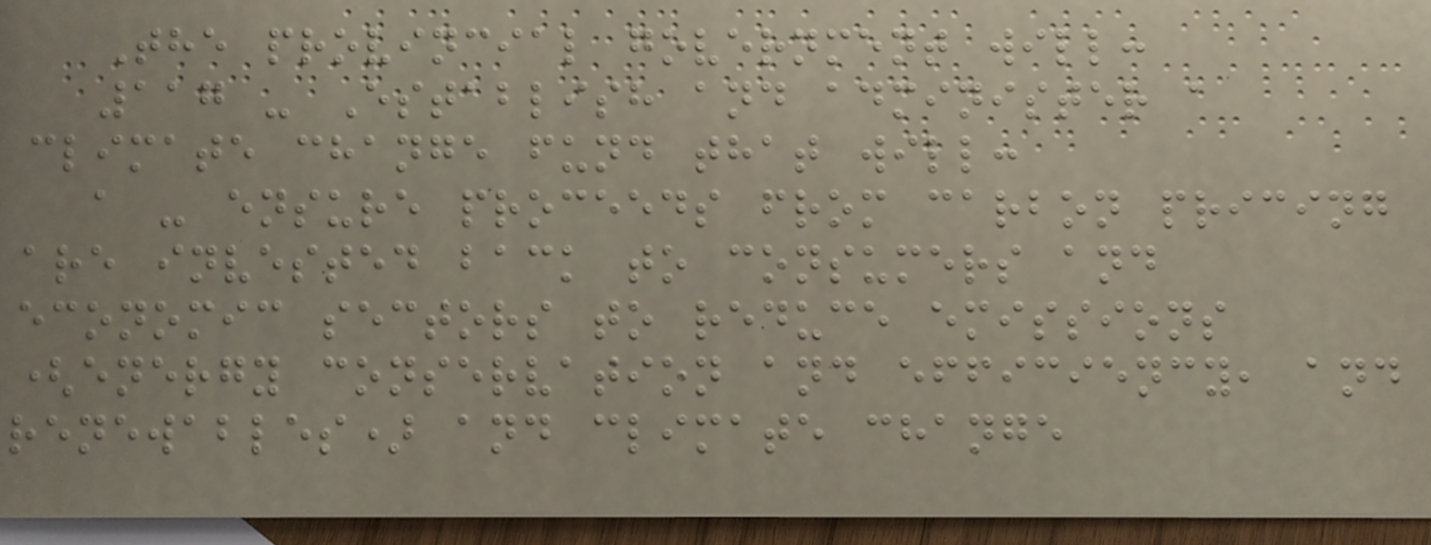The provincial government will:
117 - Establish and administer a
climate change fund that will:
a - ensure proceeds from carbon pricing
are invested back to consumers and
economic sectors to reduce emissions
(energy conservation and efficiency, and
renewables) and climate change
